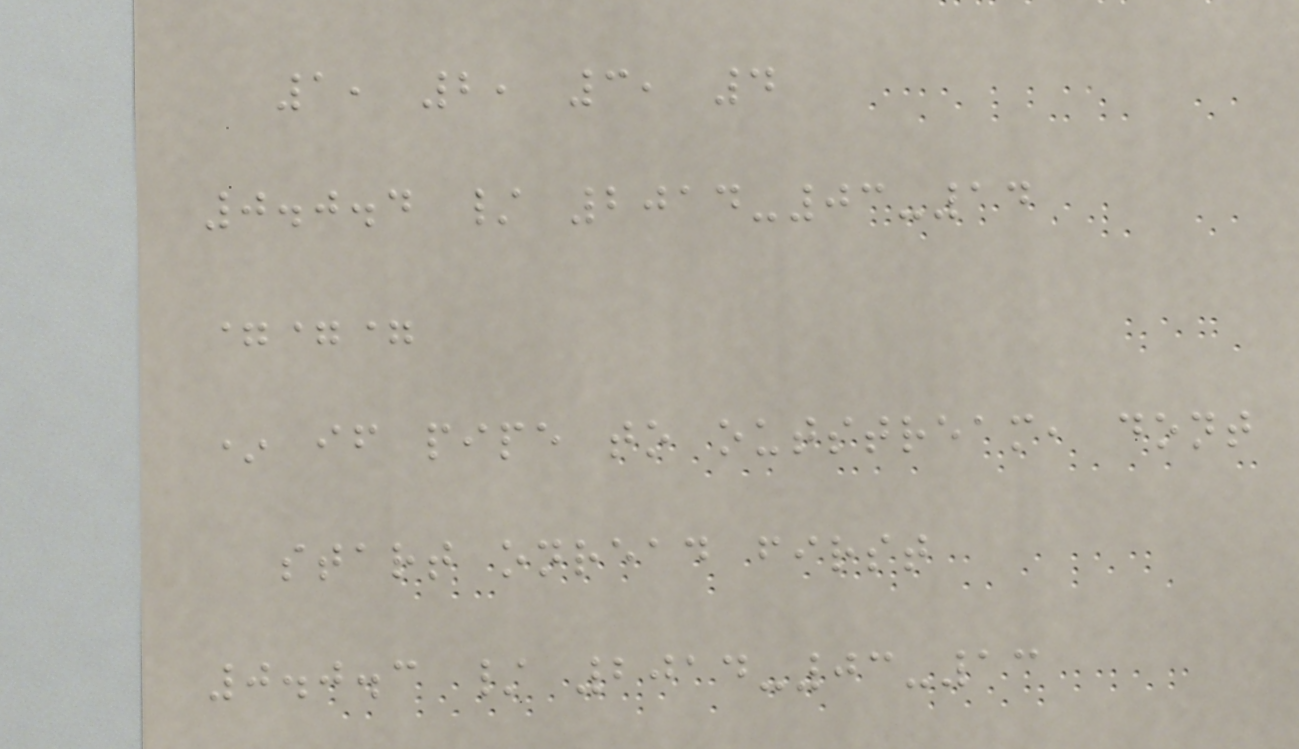1, 2, 3, 4
0.0.4 / 2014-03-14
===
* if pipe to outstream, dont
start onread first
0.0.3 / 2014-03-13
